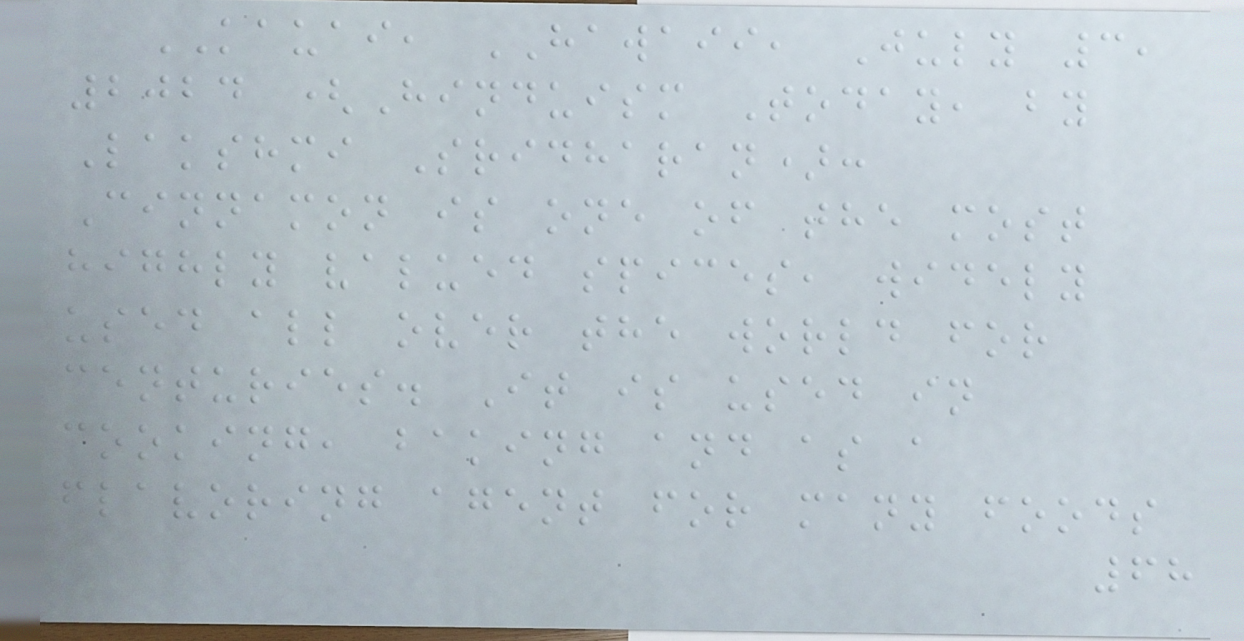KAUAI, HAWAII, July 3,
2024 (Hinduism Today, by
Lakshmi Sridharan):
Cinnamon is one of the most
highly valued spices, widely
used all over the world for
centuries. It is used in
cooking, baking and as a
flavoring agent for many foods
68
